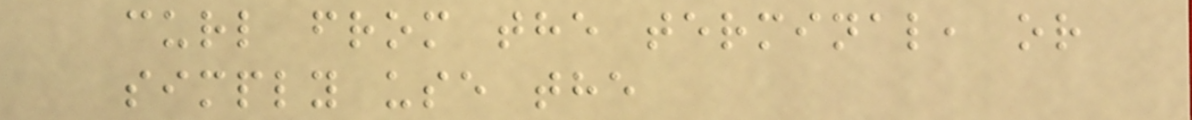curl from the terminal, or
simply use the
